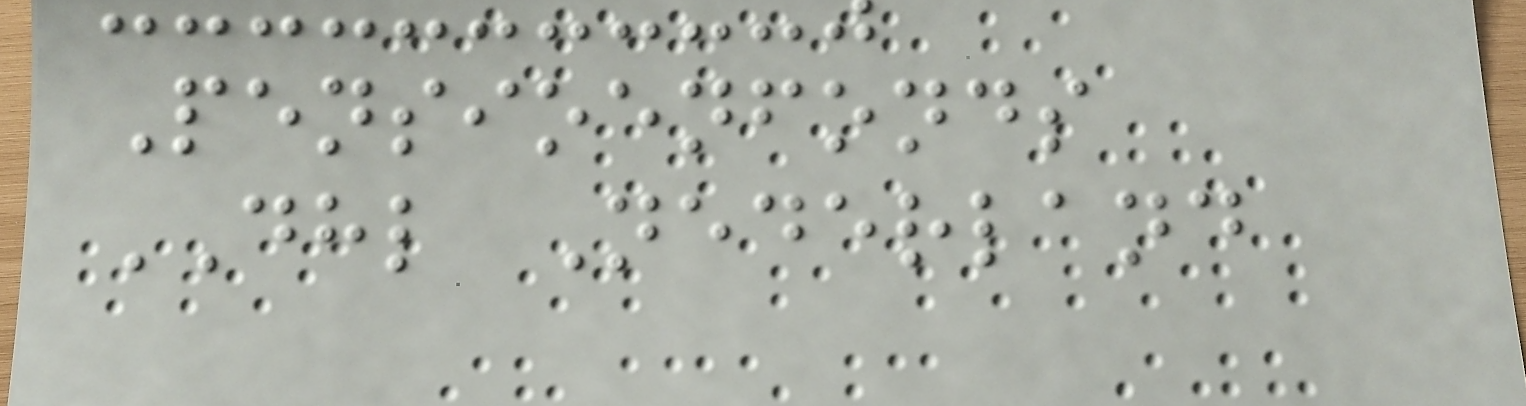Pensioenfonds
DHL Nederland
